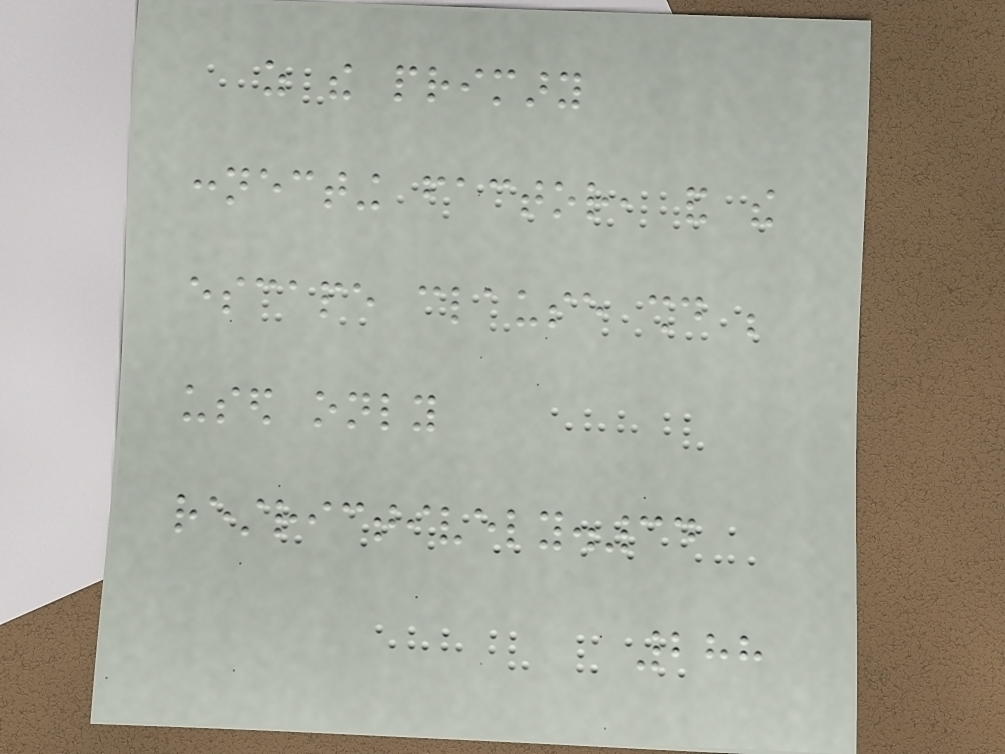as the primary
connecting factor, and the
escape clause should be
used only
restrictively.34
288
